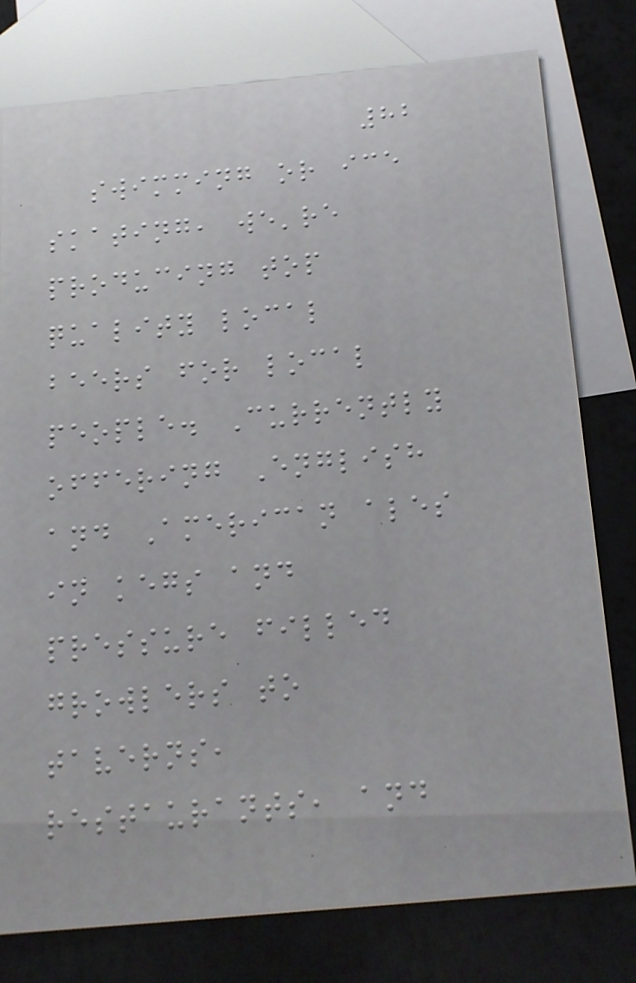82
swimming or ice
skating, we're
producing top
quality local
beers for local
people. Currently
offering English
and American ales
in kegs and
pressure filled
growlers to
taverns,
restaurants, and
